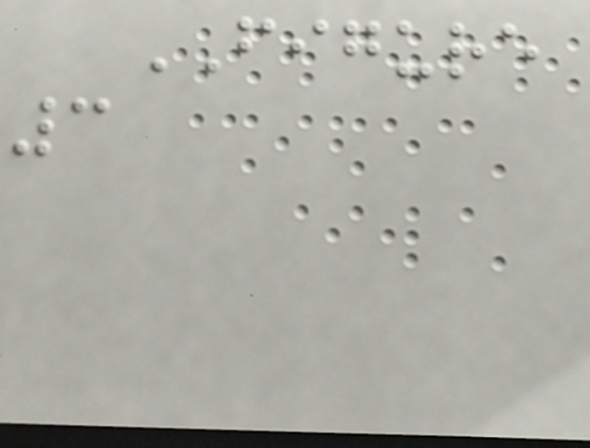FIGURE
3
